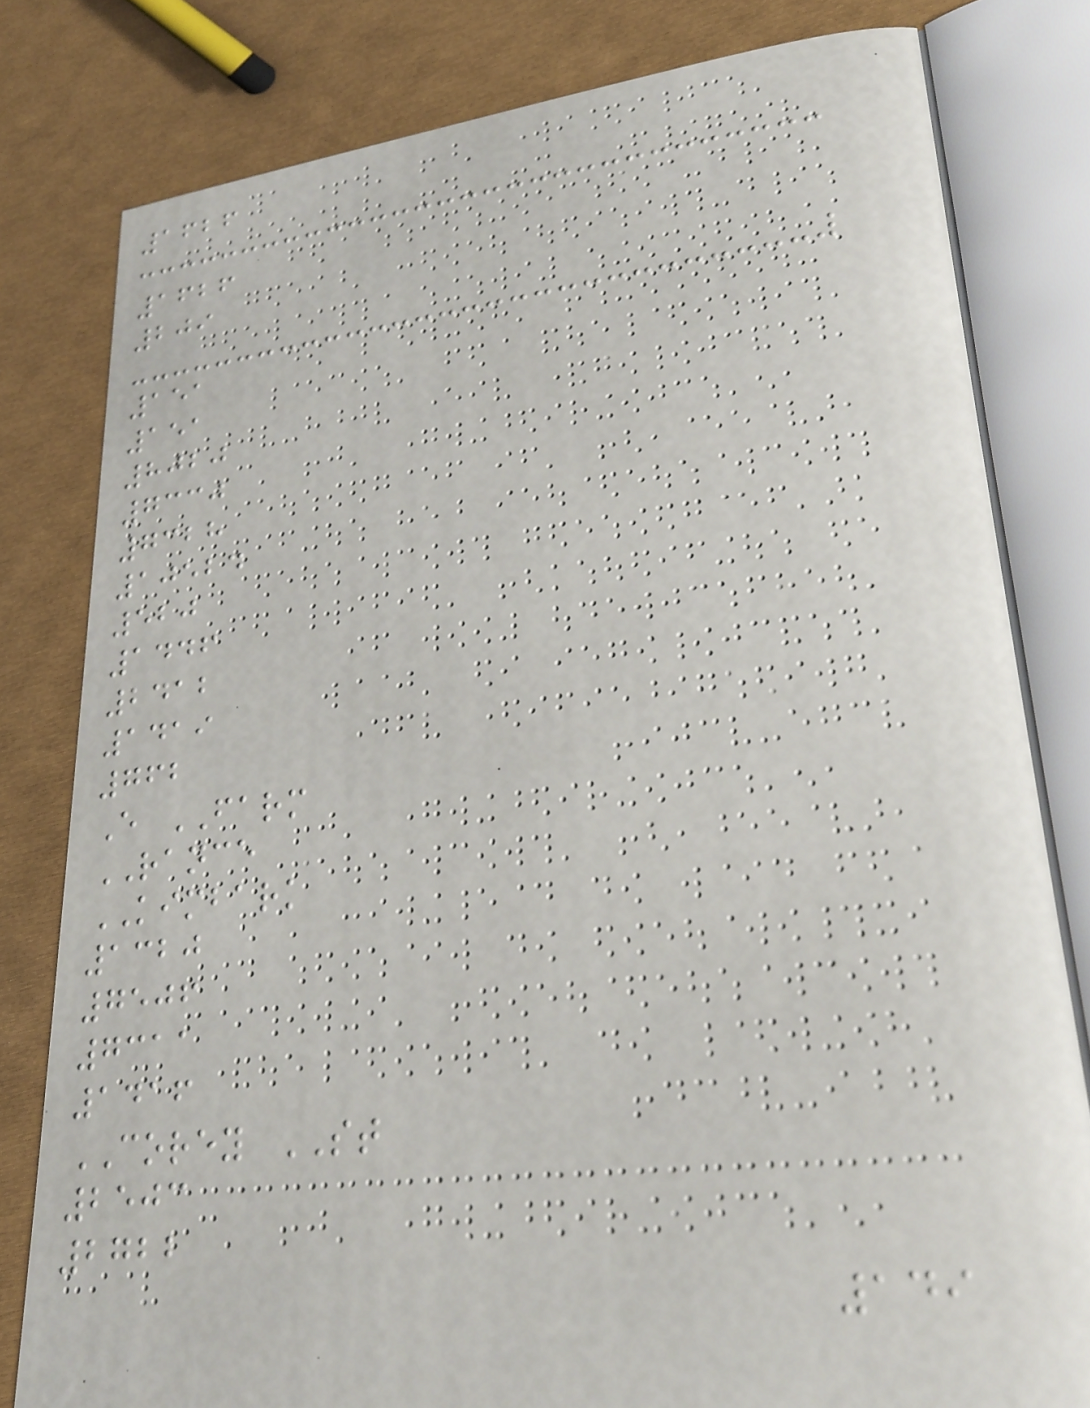1626
1626
209
151
151
8020
7330
7328
10524
520
1446
2412
1419
762
E FARM
RANCE
KIMBARK
1320
7506
7311
1416
COREY ST
2503
2722
149
